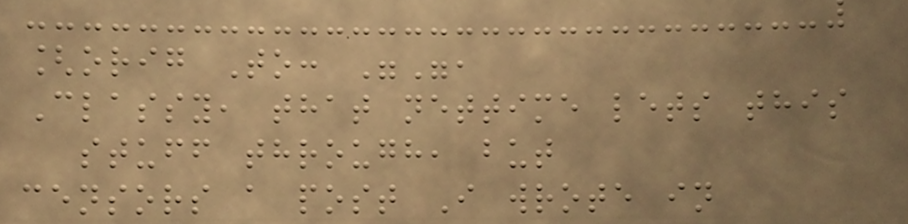[orig To: "",
Classy, that nettime lets this
stuff through, but
censors a post I wrote in
